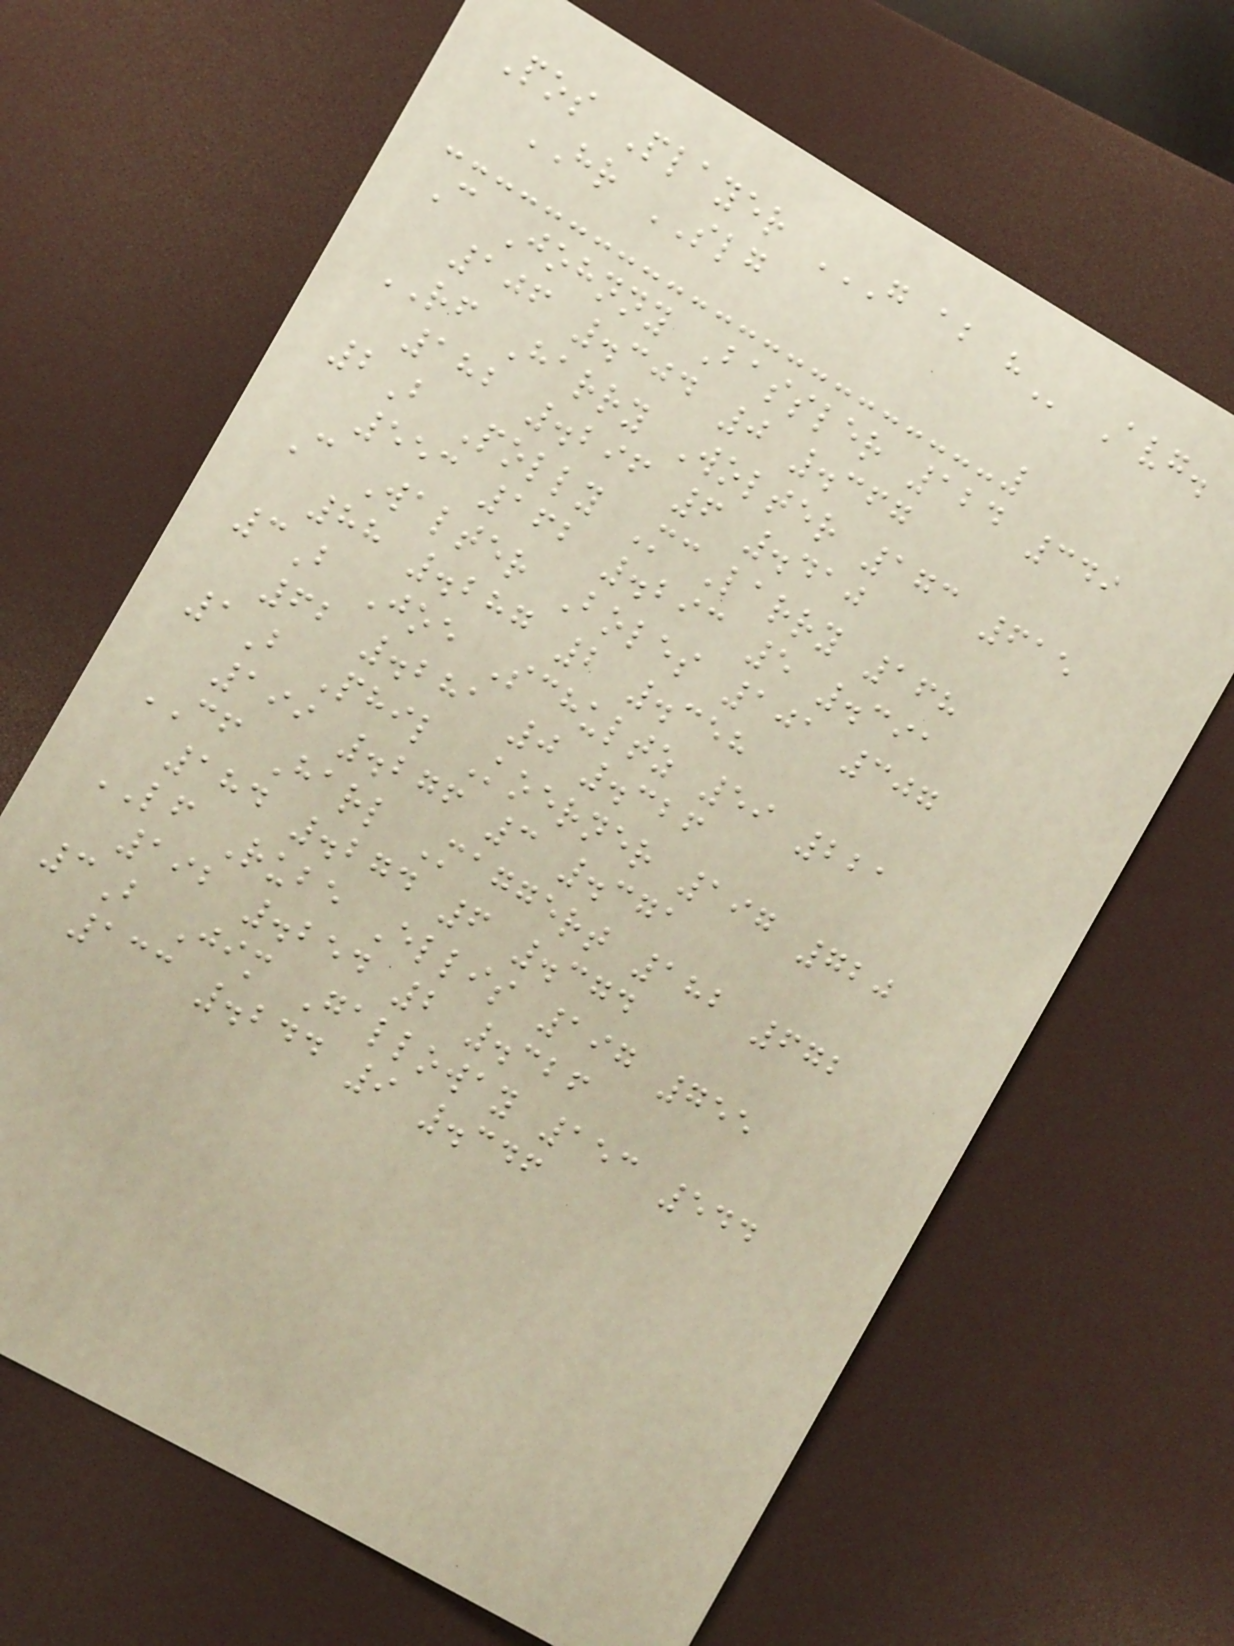Pos Player G AB H Avg.
HR SLG
C Johnny Bassler 124 349
106 .304 0 .367
RF Harry Wolter 173 615
182 .296 6 .410
2B Polly McLarry 168
553 162 .293 5 .391
C Walter Boles 101 307
88 .287 2 .358
3B Joe Schultz 59 221
62 .281 0 .326
1B Phil Koerner 197 720
199 .276 3 .371
CF Harl Maggert 182 672
184 .274 6 .374
LF Rube Ellis 197 755
192 .254 2 .326
3B Jim Galloway 153 544
133 .244 9 .346
